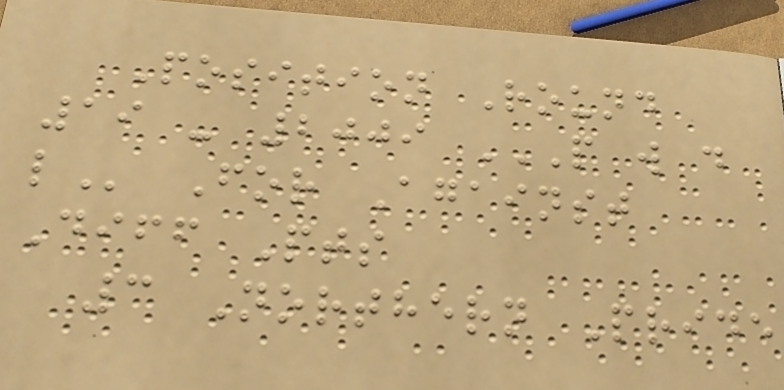Position Round
19 - 2009 P W D
L For Against
Diff Pts
3 Northern Pride
